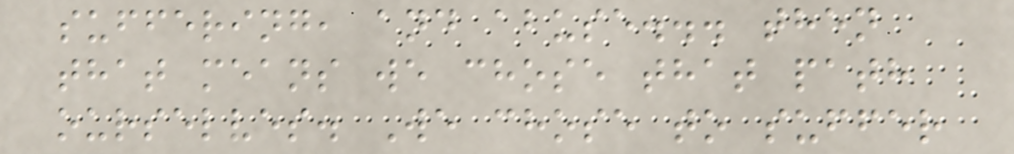suffering, and abuse... then
that means we chose that path
ourselves. We chose to suffer
